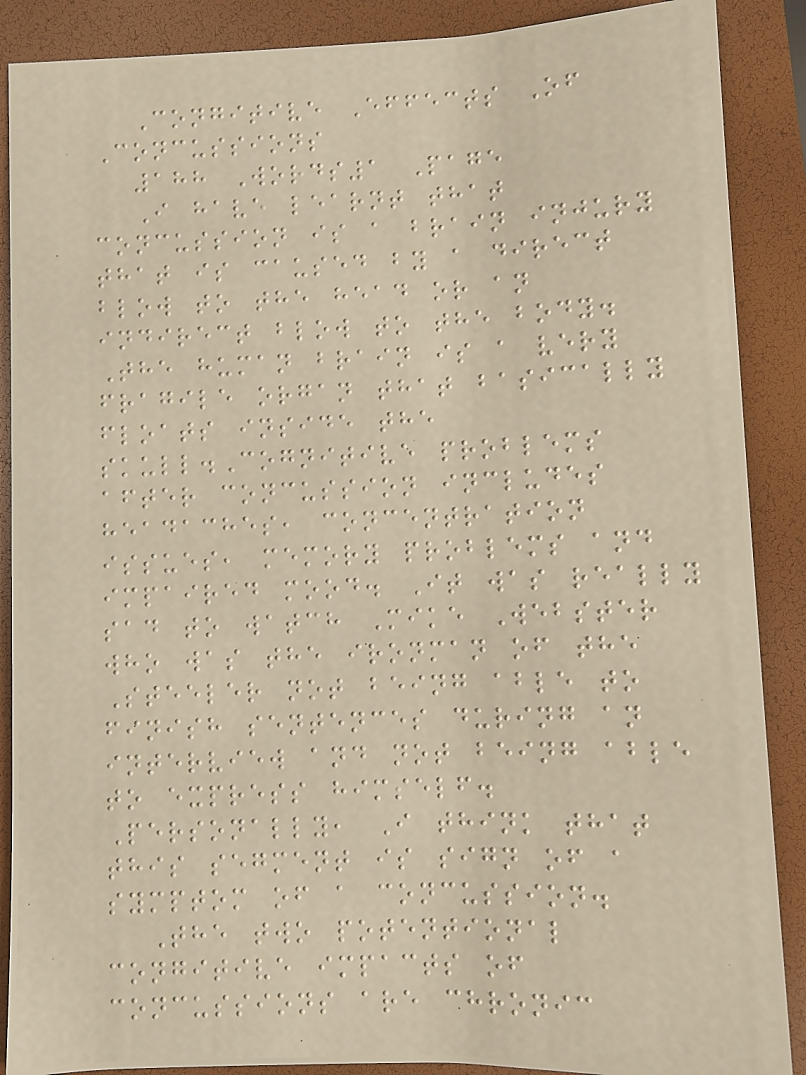Congitive Effects Of
Concussions
188 Words1 Page
I have learnt that
concussion is a brain injury
that is caused by a direct
blow to the head or an
indirect blow to the body.
The human brain is a very
fragile organ that basically
floats inside the
skull.Cognitive problems
after concussion includes
headaches, concentration
issues, memory problems and
impaired mood. It was really
sad to watch Mike Webster
who was the ironman of the
Steeler not being able to
finish sentences during an
interview and not being able
to express himself.
Personally, I think that
this segment is sign of a
symptom of a concussion.
The two potentional
congitive impacts of
concussions are chronic
